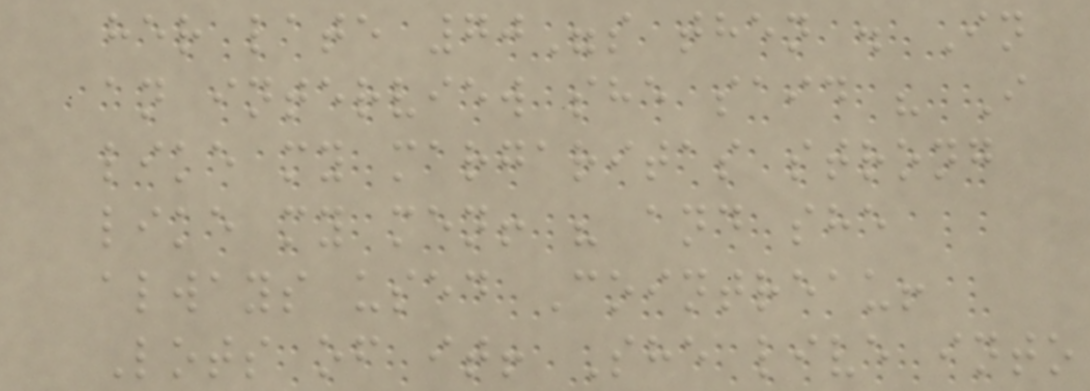her late 70"s then . In
an interview she said " I
like my margaritas strong
like my men! " and she
always used Cointreau!
Lots of it! She live into
